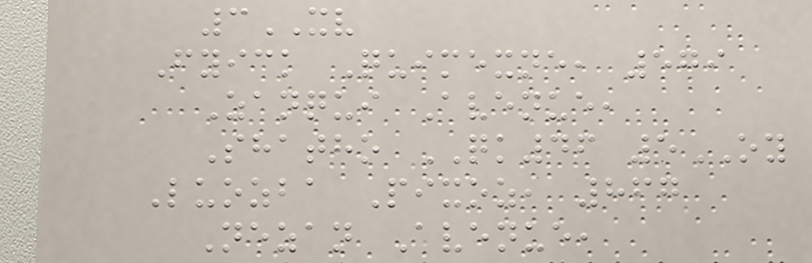3XV
Fyick Quimexne, 579
Zanqui Avenue,
Shatho QK46 5OY
Luozba Pixoz, 867
Nezan Avenue,
